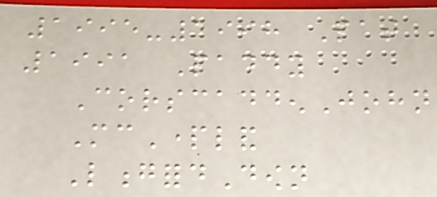1995-1998 Pat
1991 Paddy
CorscaddenJohn
McPartland
LongfordDown
